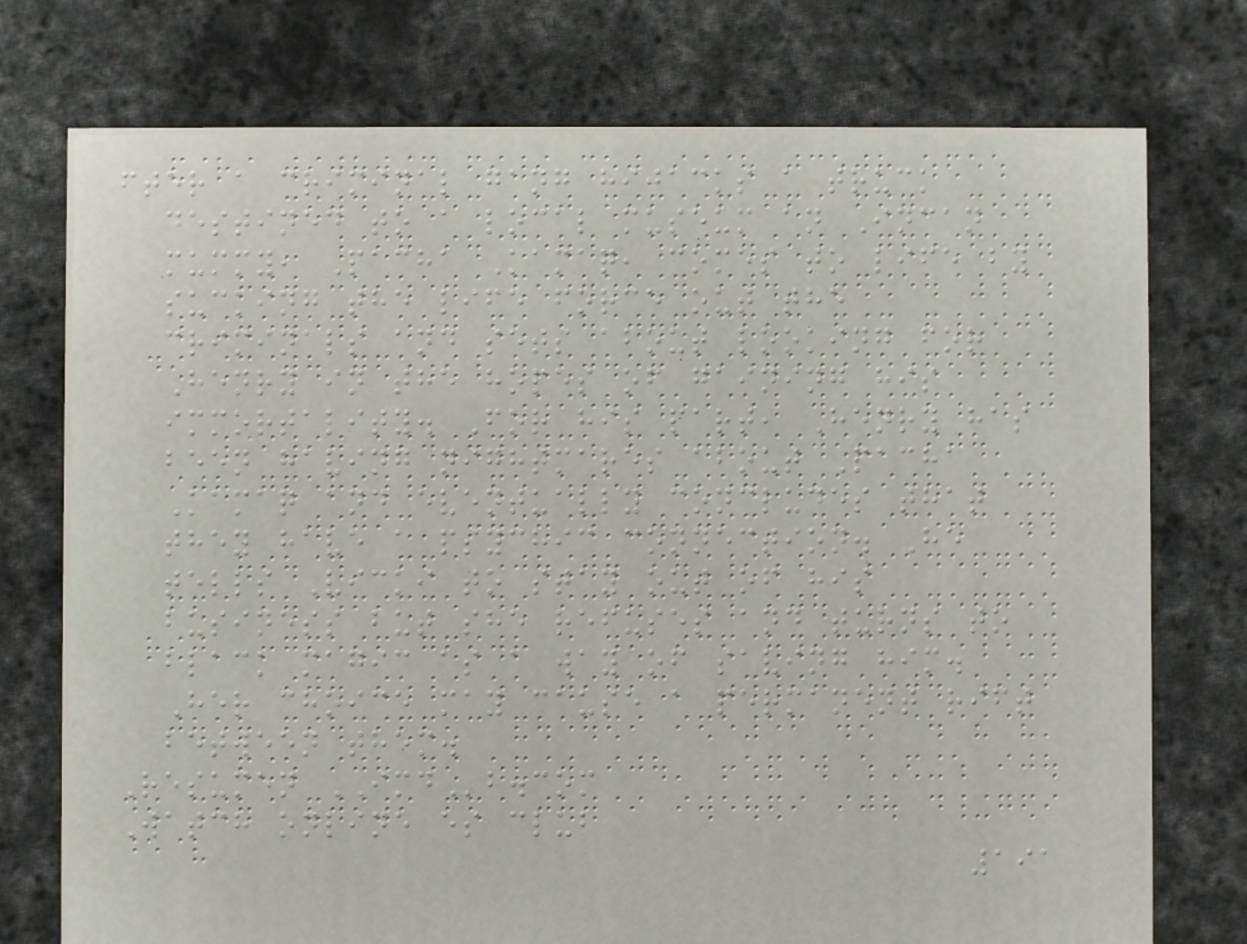fter a criminal gang hijacks a truck
destined to a local museum an Incan
mummy, Pacha Kamaq, comes to life by
sucking the life force out the
criminals and sets about looking for
Henry in the hopes of gaining his
immortality. For his part, Henry has
been having nightmares about Pacha
Kamaq and eventually concludes that
they have a psychic connection. He
tells Vicki to stay out of his
business but she refuses and turns to
black magic as a way of saving him.
Her choice may cause a permanent rift
between them.
Resumen IMDb.com
Watch online es club
191
